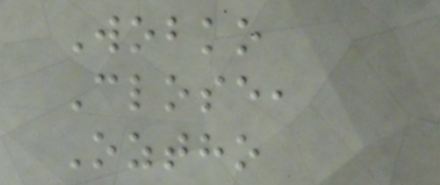Wobko
Close,
Oztho
